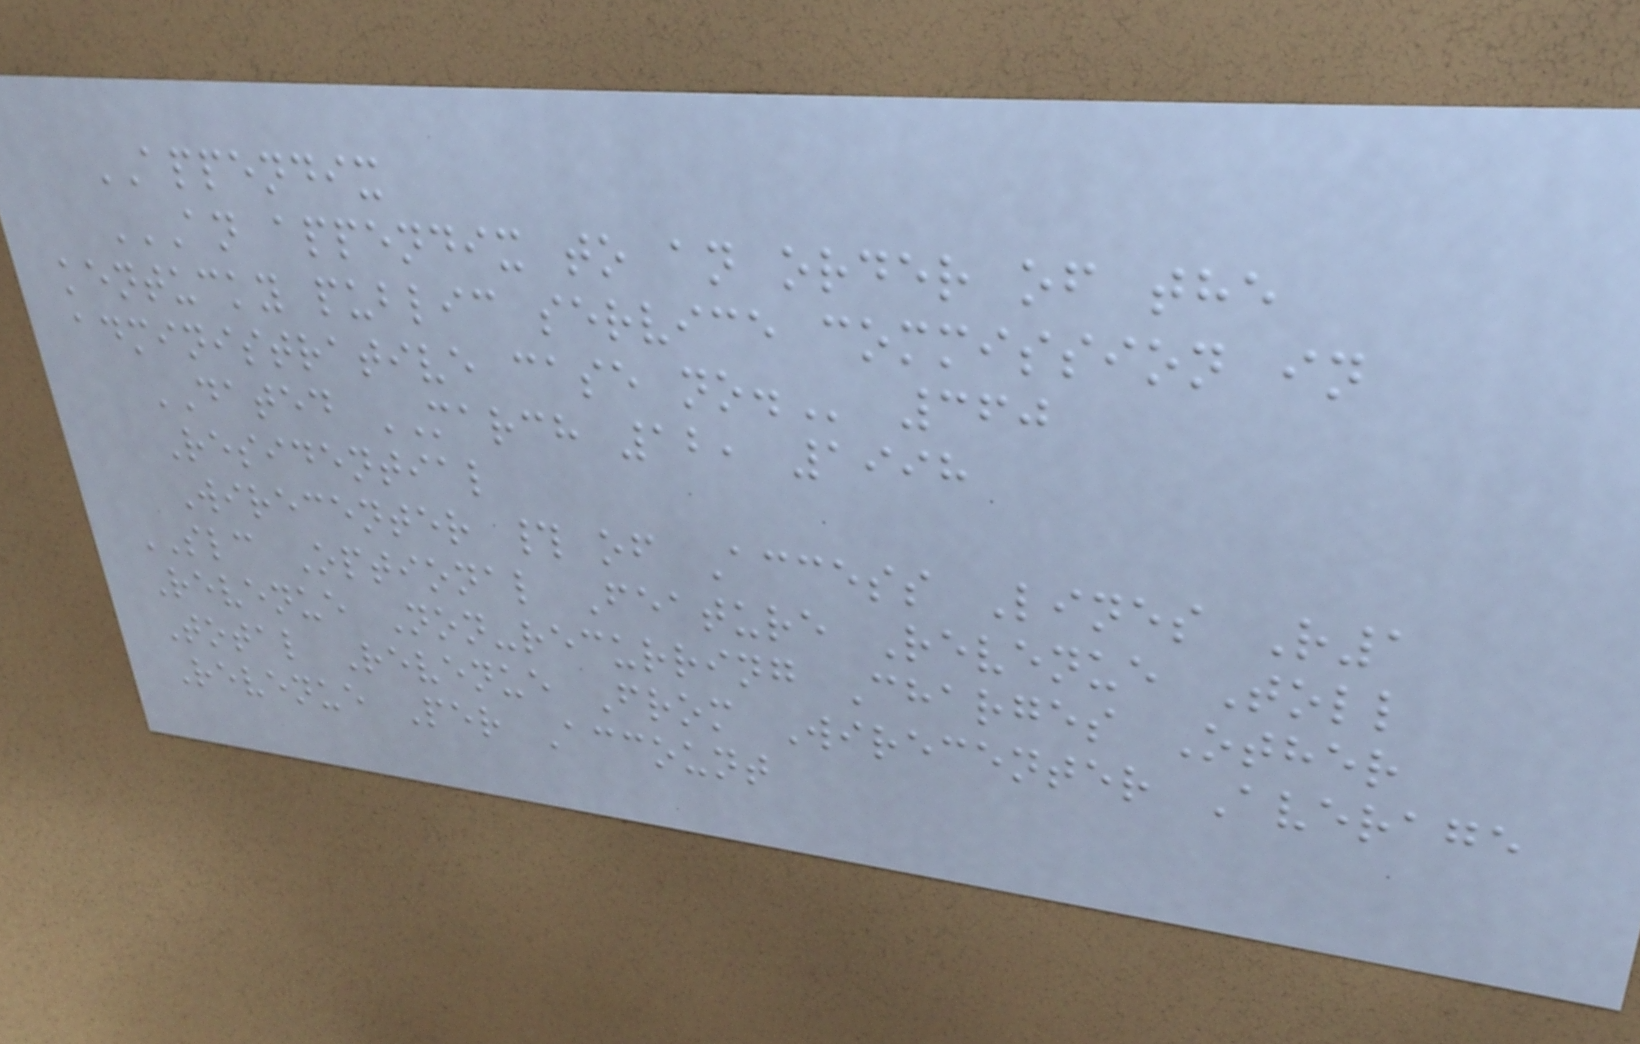APPENDIX
AN APPENDIX TO AN ORDER OF THE
KENTUCKY PUBLIC SERVICE COMMISSION IN
ADMINISTRATIVE CASE NO. 360
DATED MARCH 12, 1998
Residential
Wirecenter # of Access Lines R1
SLC Optional Feature Revenue Toll
Revenue Non-recurring Charges Other
Total Revenue From Wirecenter Average
Revenue Per Account
